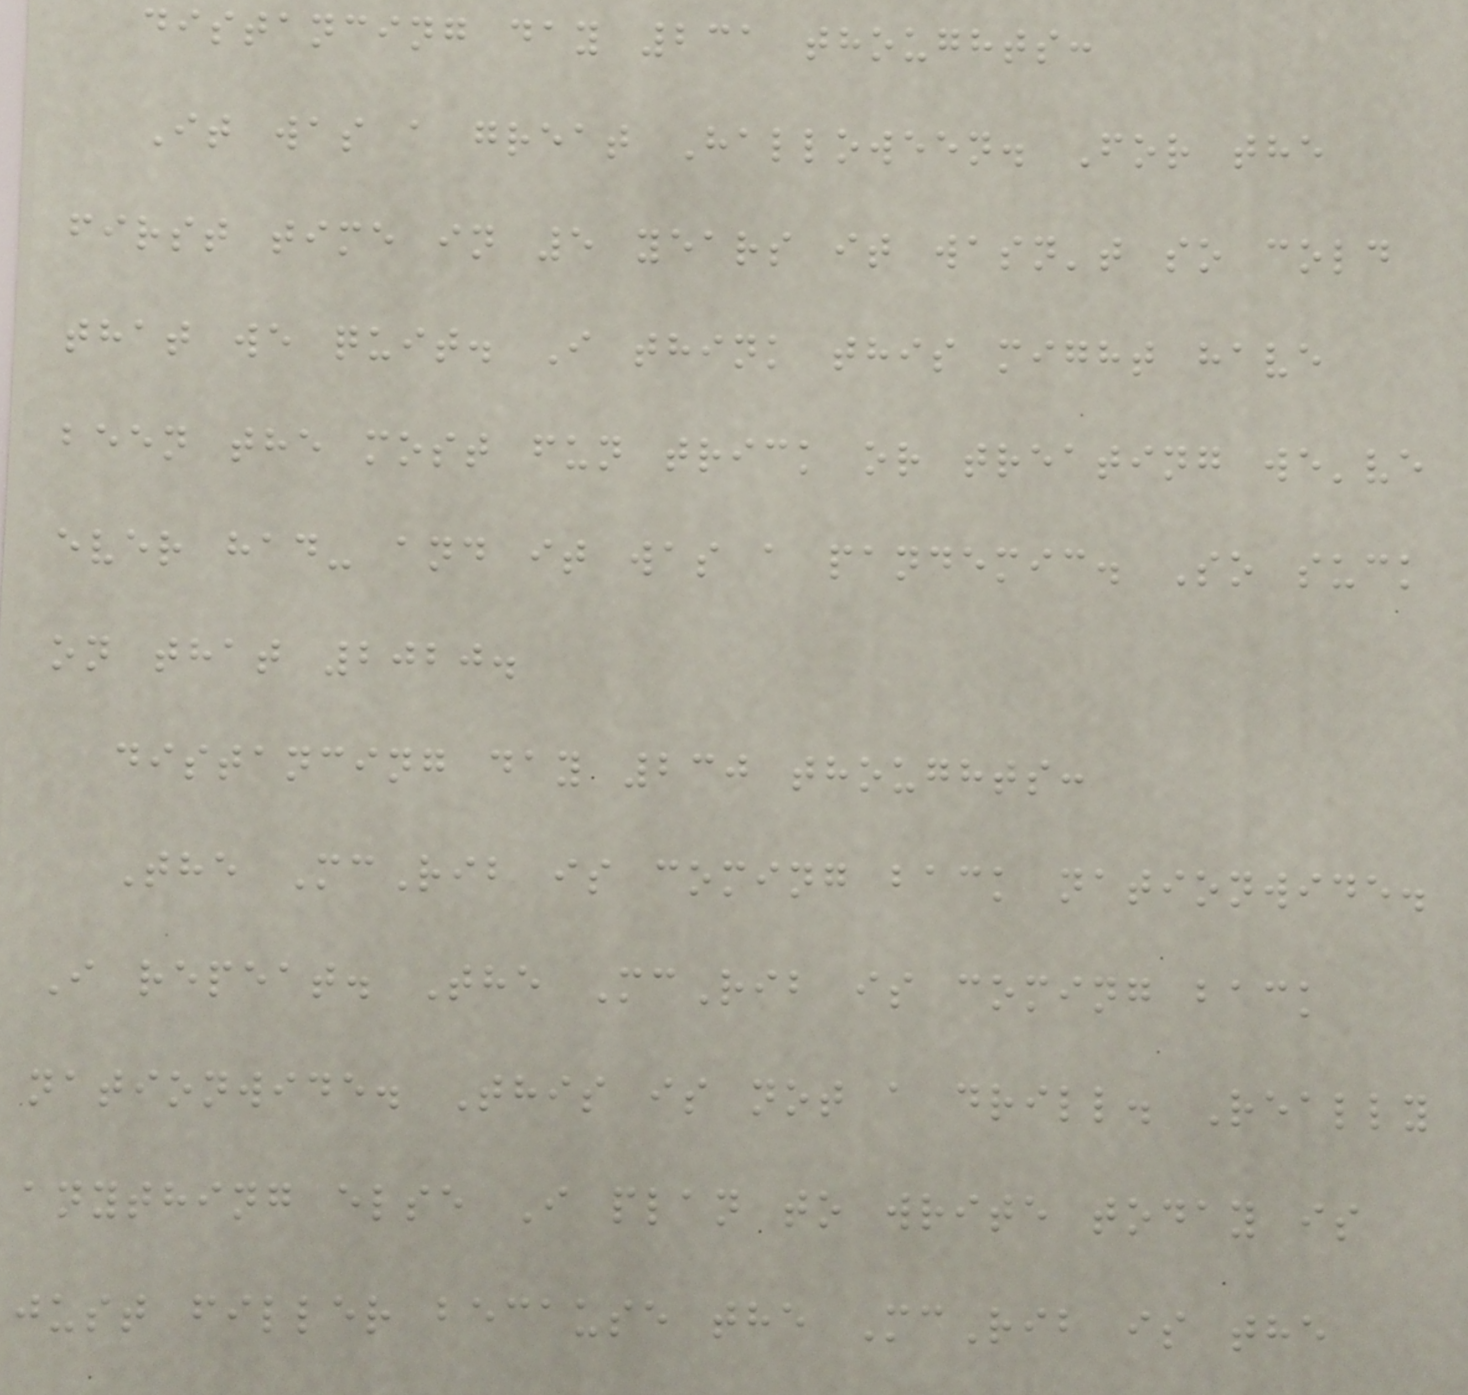distancing day 231 thoughts:
It was a great Halloween. For the
first time in 5 years it wasn't so cold
that we quit. I think this might have
been the most fun trick or treating we've
ever had- and it was a pandemic. So suck
on that 2020.
distancing day 230 thoughts:
The McRib is coming back nationwide.
I repeat. The McRib is coming back
nationwide. This is not a drill. Really
anything else I plan to write today is
just filler because the McRib is the
